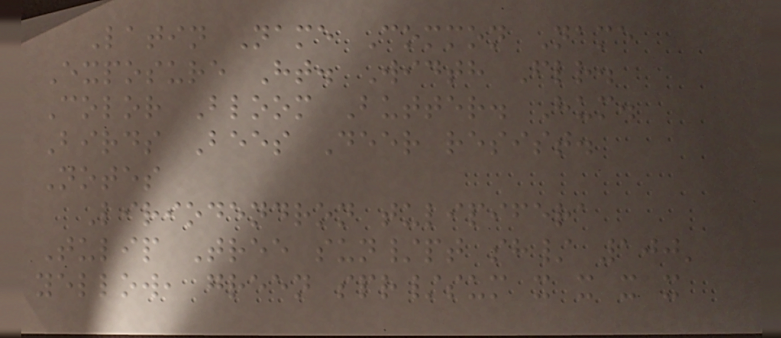Latin Name Common Name
Exposure Ht. Width Flr.
Color Bloom Butter. Hum.
Birds Bees Deer resist.
Notes
Liriodendron tulipifera
Tulip Tree sun/pt sh/ 100'
yellow, green spr/sum x x x x
